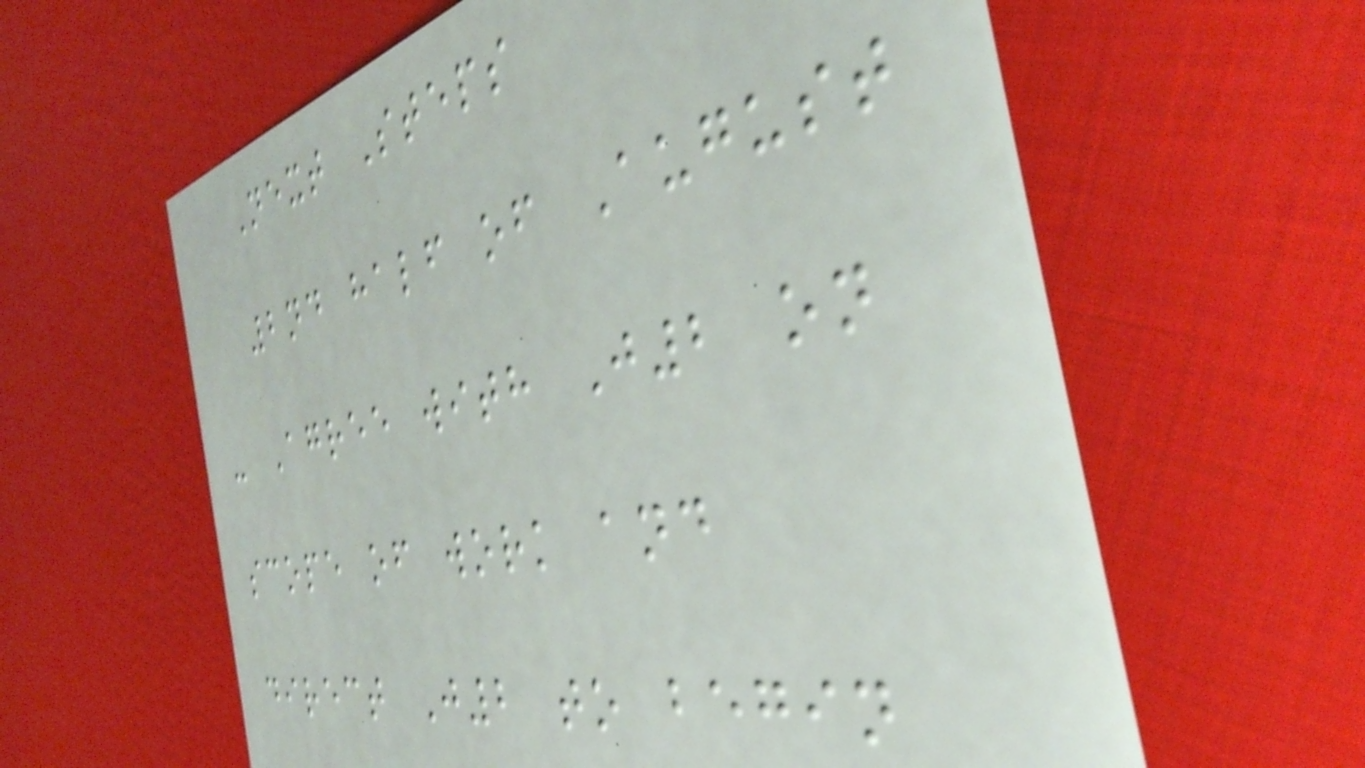Next Steps
2nd half of August
- Agree with J2 on
scope of work and
direct J2 to begin
